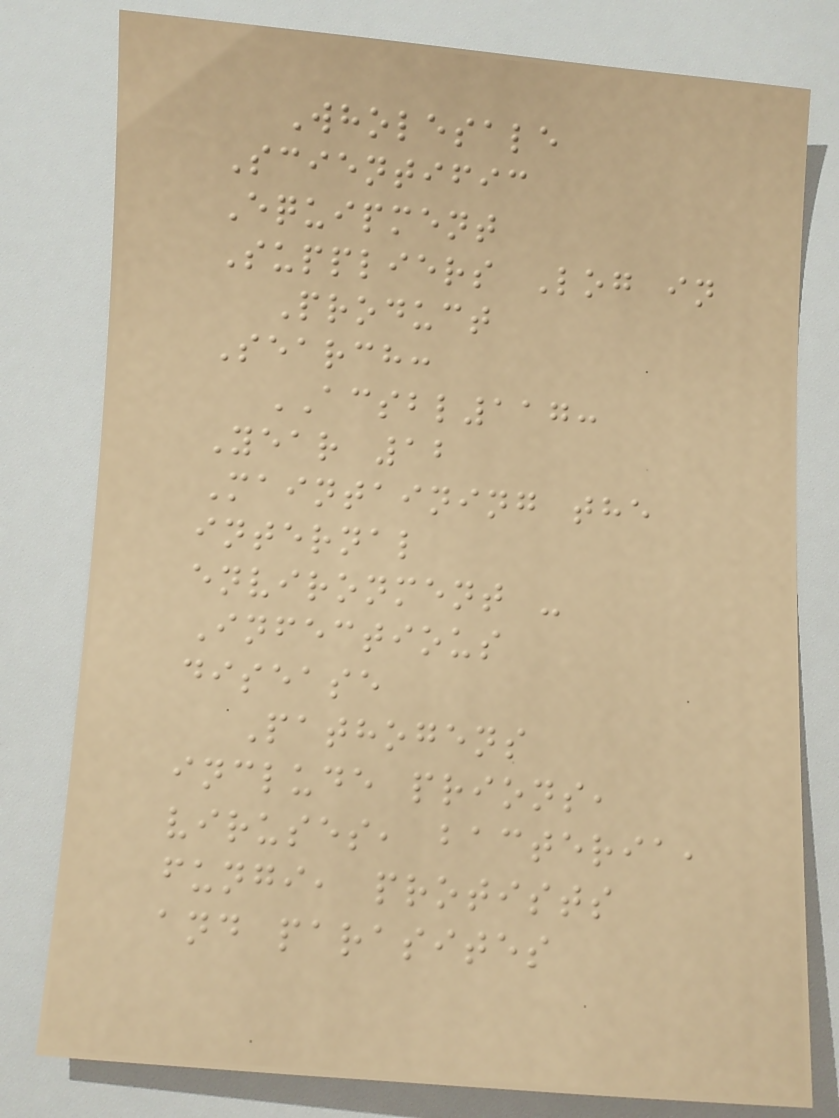Wholesale
Scientific
Equipment
Suppliers Log in
Product
Search:
ACSBL117:
Year 12
Maintaining the
internal
environment -
Infectious
disease
Pathogens
include prions,
viruses, bacteria,
fungi, protists
and parasites
